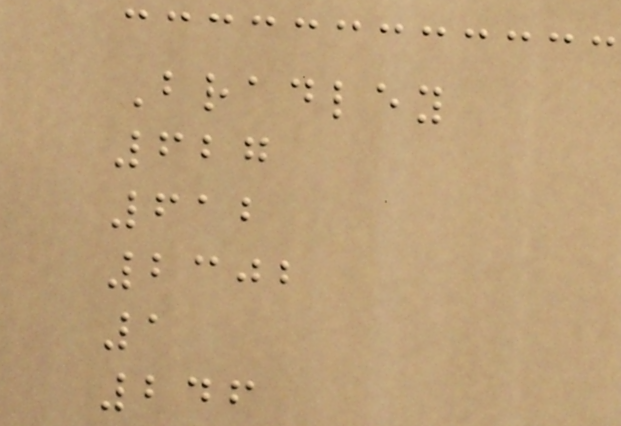Bradley
627
612
2302
1
246
